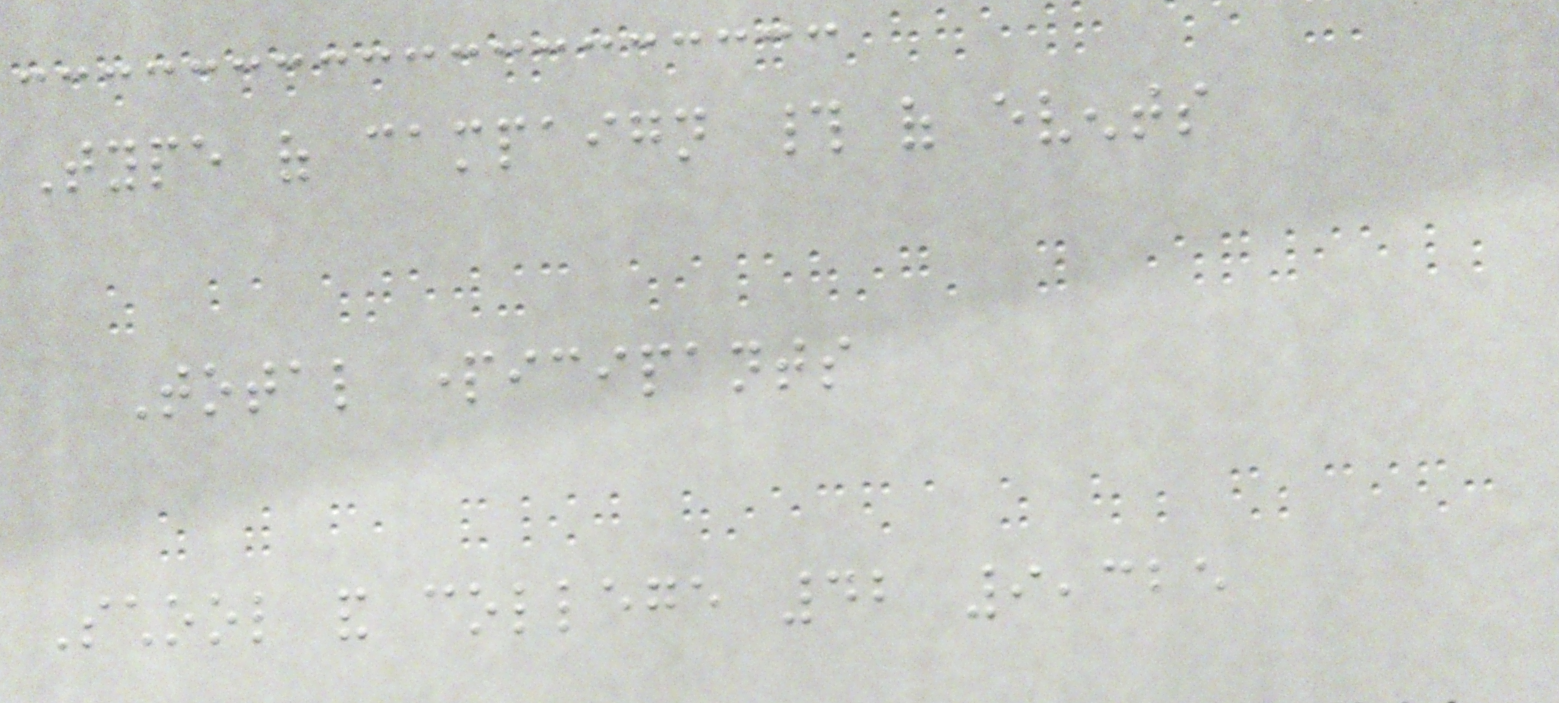Type of campaign # of events
Total participants
School and college 42 9,325
